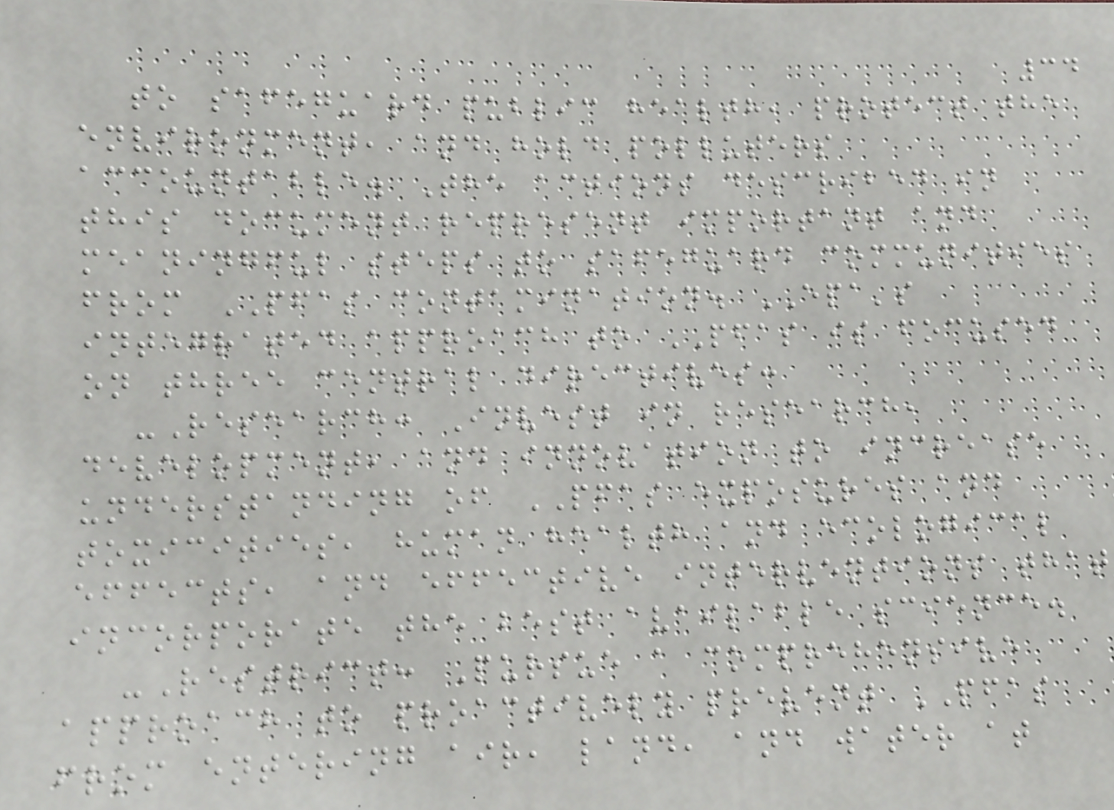34
to safeguard public health, protect the
environment, and hold polluters
accountable. The actions described in
this document represent important and
meaningful steps to safeguard communities
from PFAS contamination. EPA's
integrated approach to PFAS is focused
on three central directives:
-Research: Invest in research,
development, and innovation to increase
understanding of PFAS exposures and
toxicities, human health and ecological
effects, and effective interventions that
incorporate the best available science.
-Restrict: Pursue a comprehensive
approach to proactively prevent PFAS
from entering air, land, and water at
